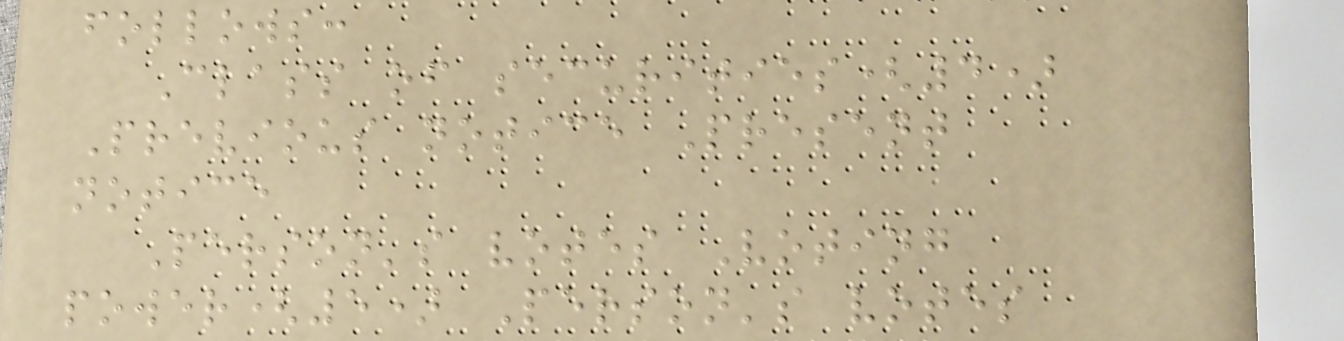follows:
Class of securities(4)
Previous notice Present
notice
Person's votes Voting
power(5) Person's votes
